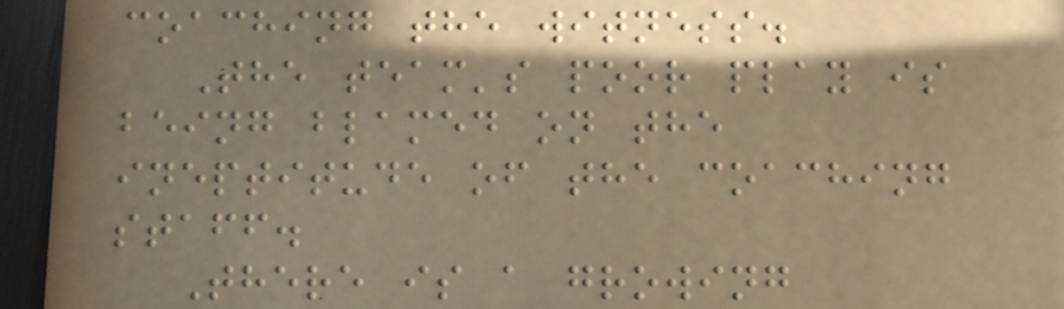coaching the witness.
The team's poor play is
being blamed on the
ineptitude of the coaching
staff.
There is a growing
